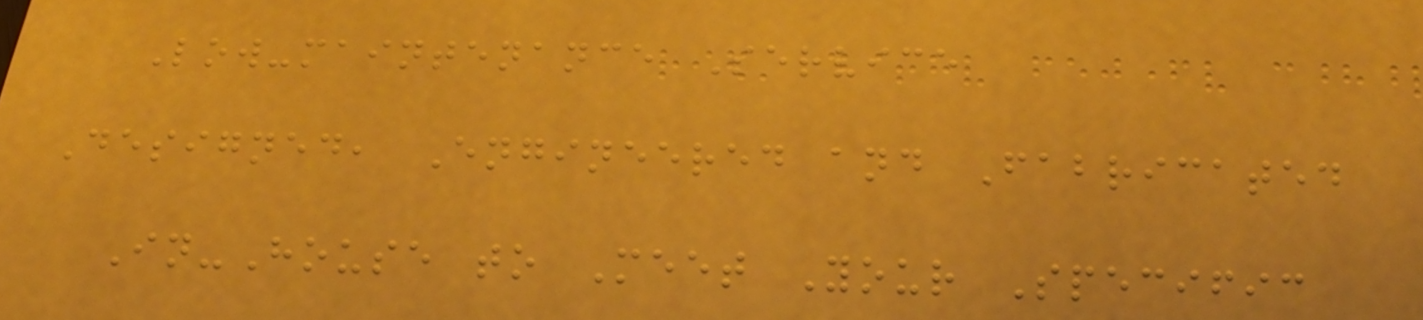Low-maintenance Service
Designed, Engineered and Fabricated
In-House to Meet Your Specific
